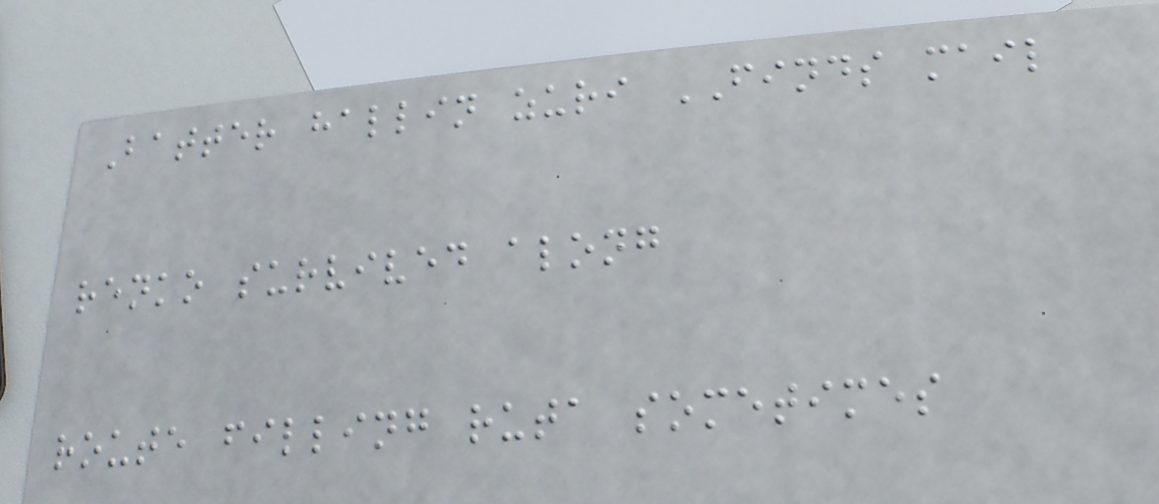Batter hallin zuri FINDS mail
renko survived along
route filling ruta sometimes
